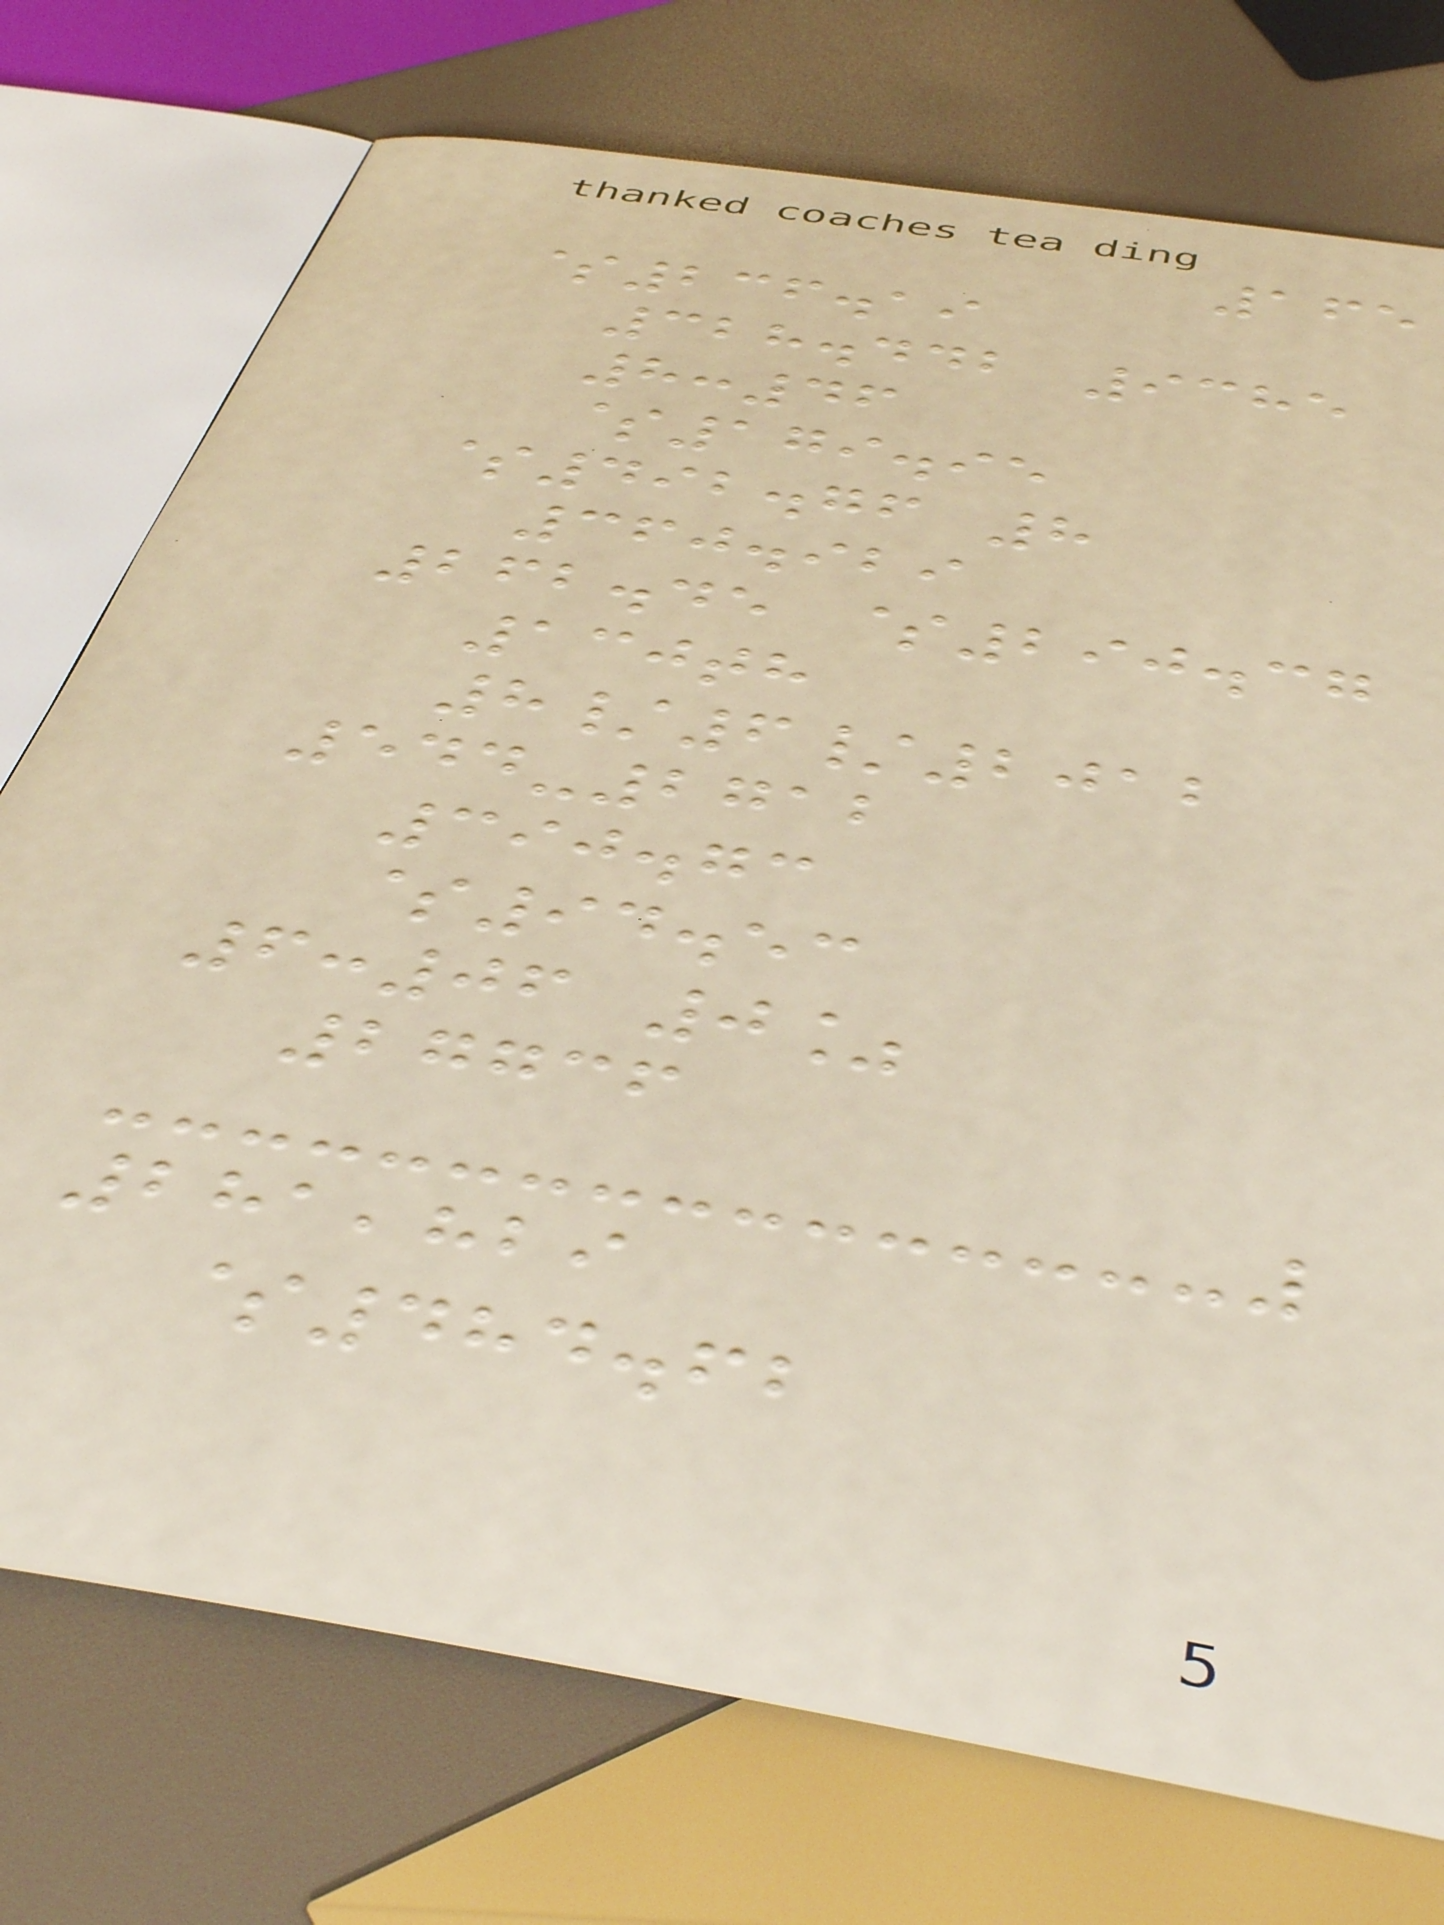165
$236.19
328.442 9385
8:46
$179.95
$492.76 8
360.929
262.45 $290.37
130th
8/6/2012
544-2712
390.73
$94.53
6:06 0%
27736
281,829
$484.62
